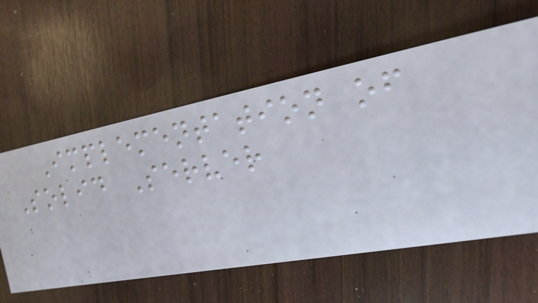Implementation of
Solid Server
